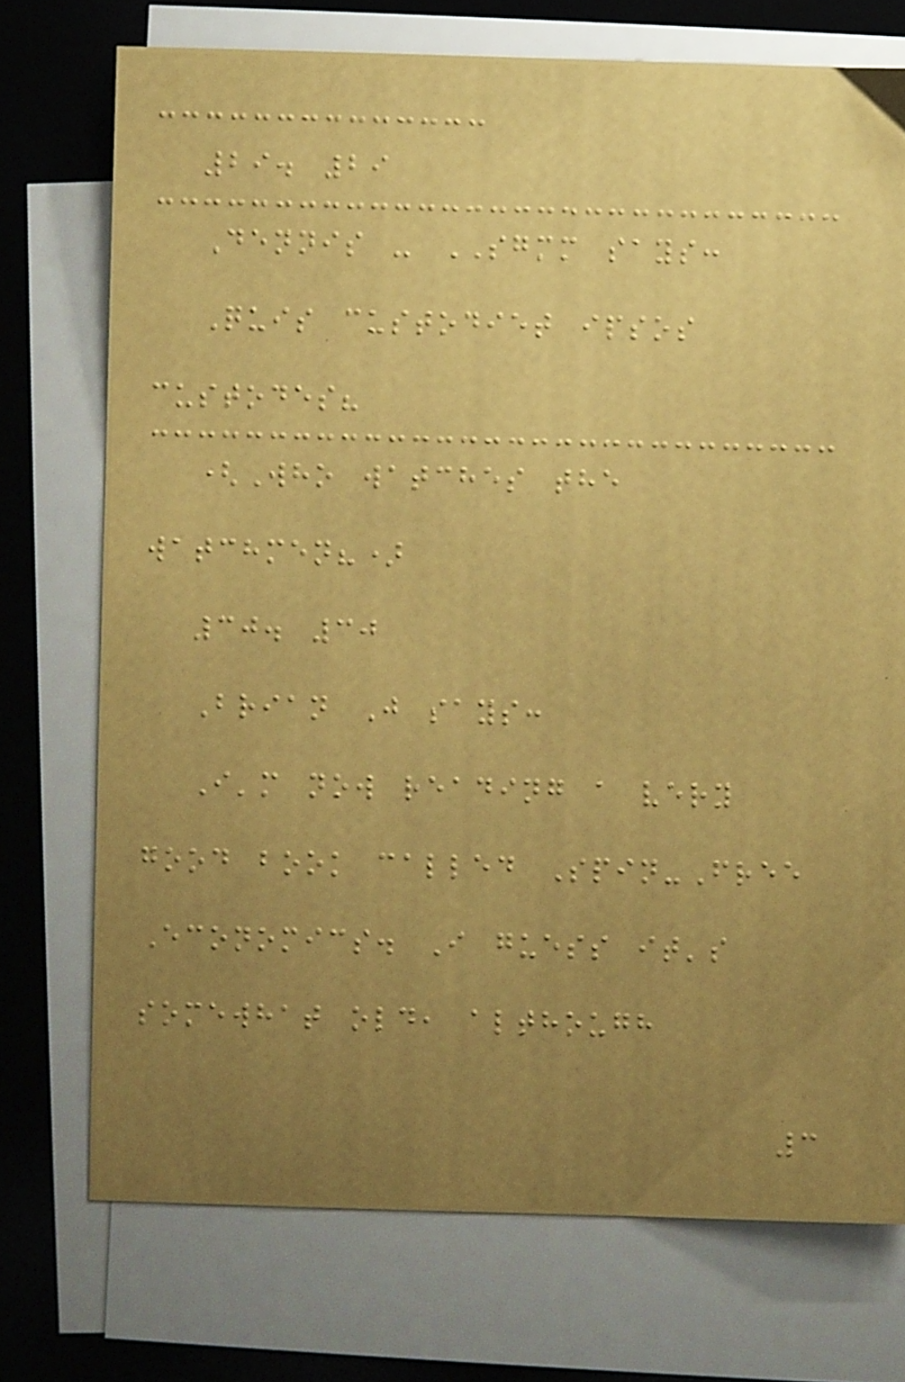29. 29
Dennis - SGMM says:
Quis custodiet ipsos
custodes?
(Who watches the
watchmen?)
30. 30
Brian J says:
I'm now reading a very
good book called Spin-Free
Economics. I guess it's
somewhat old, although
3
